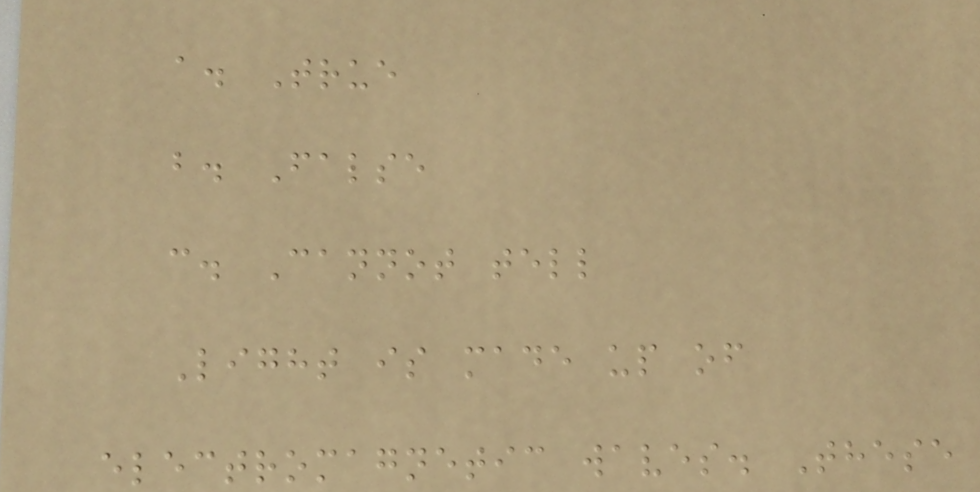a. True
b. False
c. Cannot tell
Light is made up of
electromagnetic waves. These
